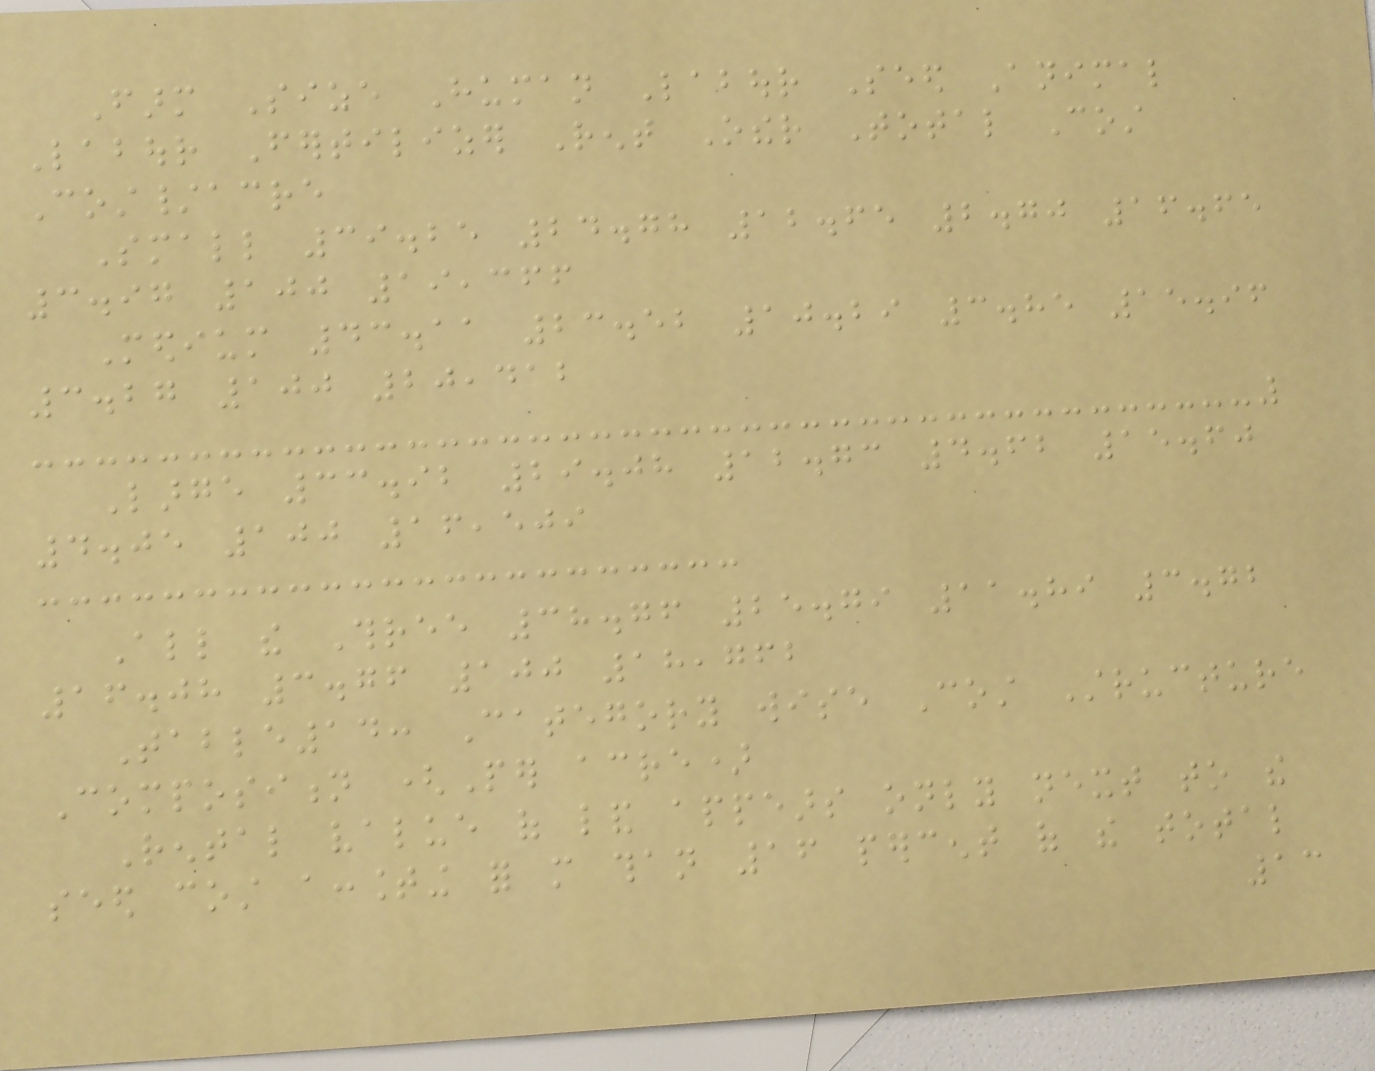Farm Size Human Labour Seed Animal
Labour Fertilizer Rent Other Total Cost
Cost/acre
Small 39.25 24.78 12.65 2.70 16.65
3.97 100 19,366
Medium 43.11 23.52 10.29 3.85 15.96
3.27 100 20,412
Large 33.92 29.08 12.73 4.62 15.60
4.05 100 16,509
All the Three 38.76 25.79 11.89 3.72
16.08 3.76 100 18,762
Table14: Category wise Cost Structure
Composition (Per acre)
Rental value of land appears only next to the
seed cost accounting for more than 16 percent of the total
13
